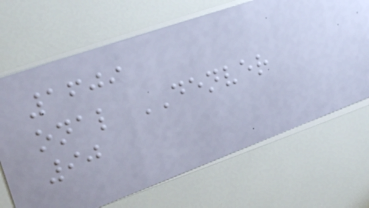1609
onal DENVER
90
